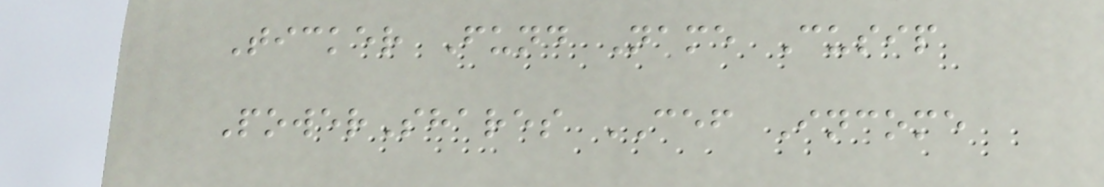Ticker Fund Name Cusip
PowerShares CEF Income
